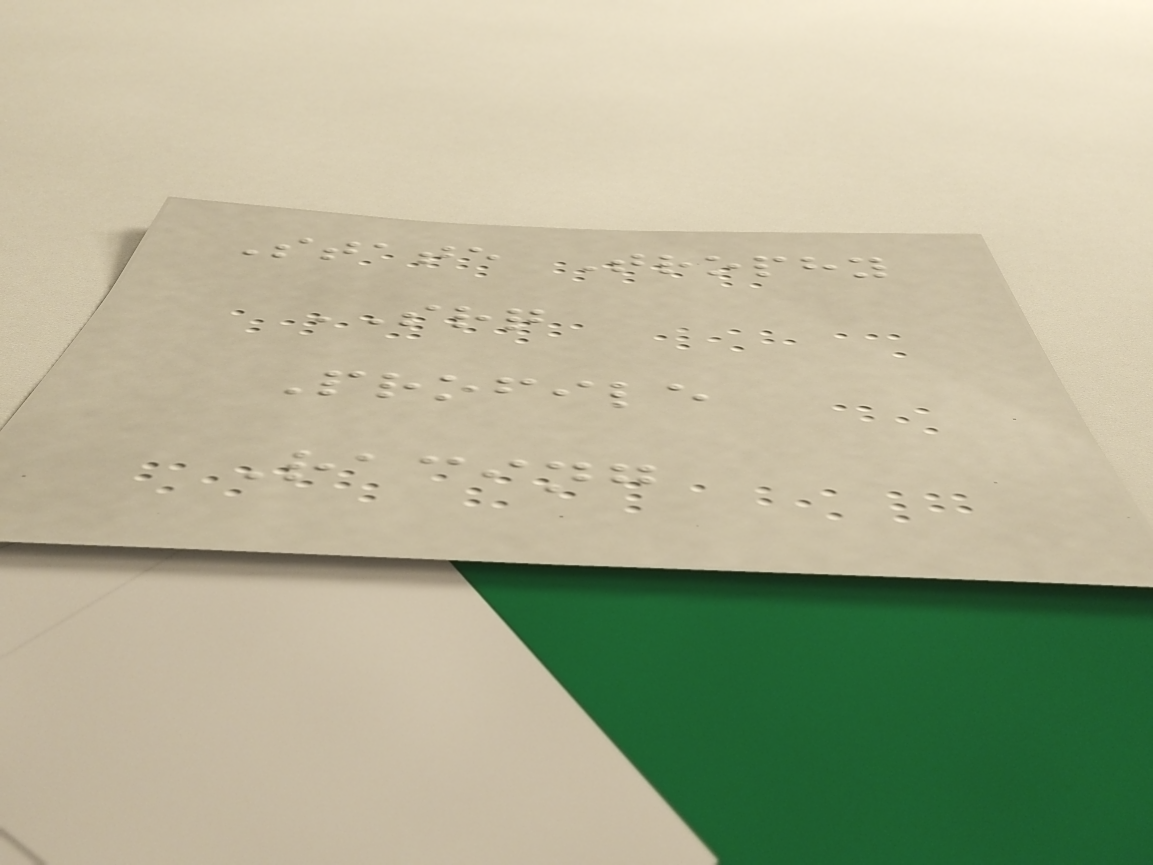State Trophy
SRQ
Profile
Racing
